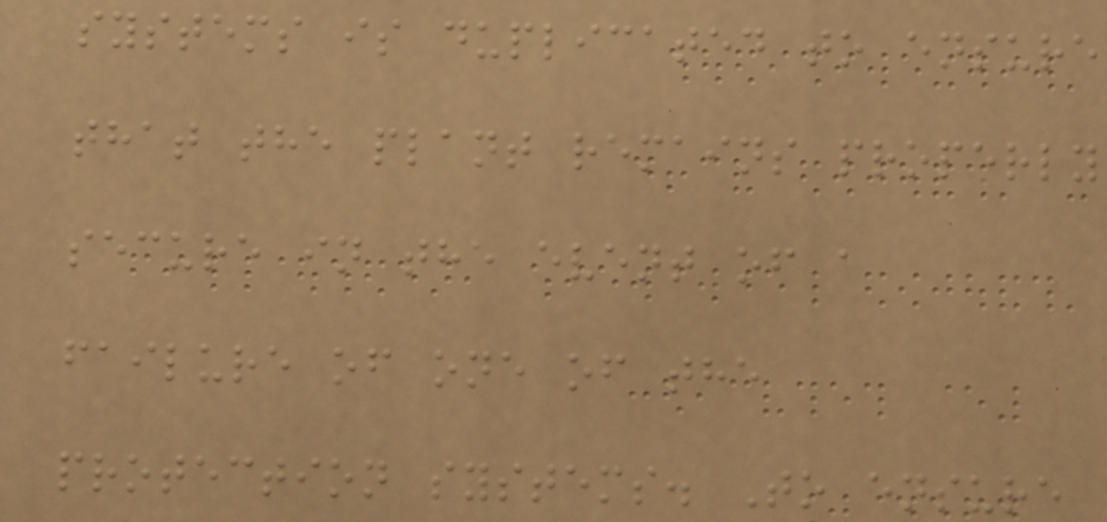systems is duplicated to ensure
that the plant remains properly
secure in the event of a
failure of one of the
protection systems. To ensure
